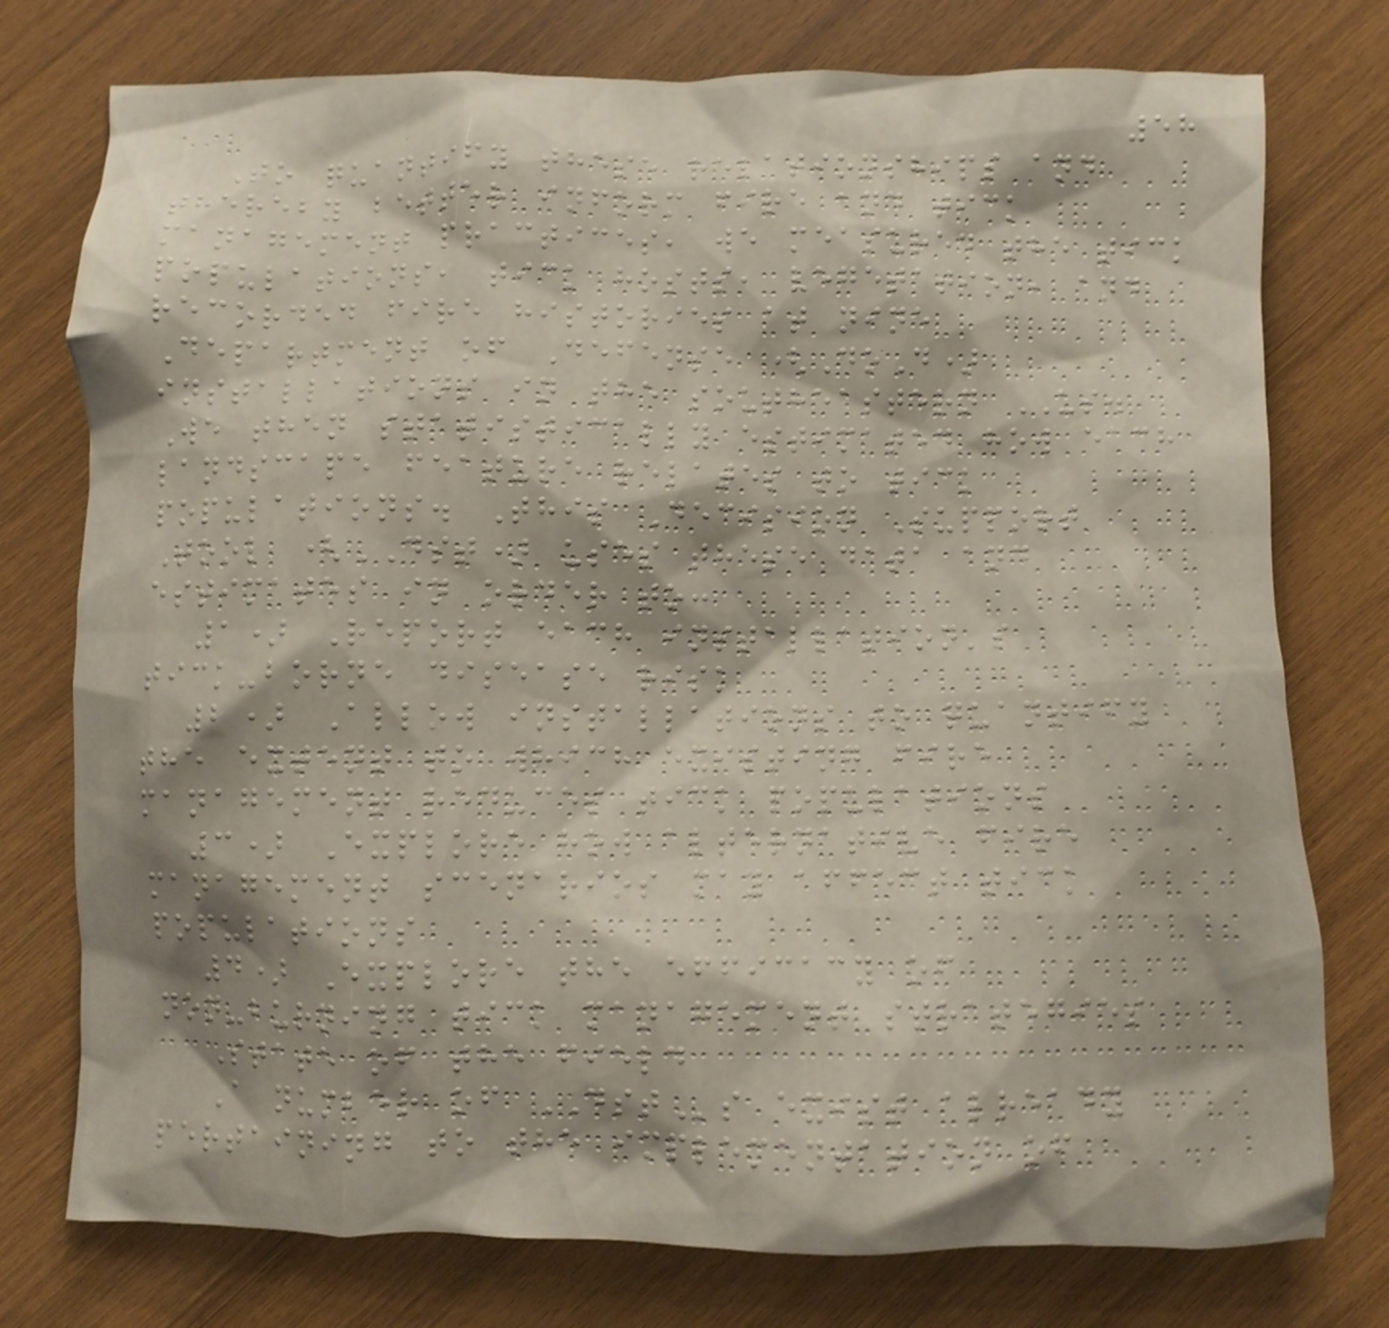58
To quantify these relationships and
thereby better inform fire and tick
management practices, we measured the tick
populations, tick hosts, vegetation, and
recorded fire histories at nine
Department of Defense (DoD)
installations in the southeastern US.
We then statistically estimated how each
landscape feature relates to tick
populations. This Decision Support
Tool (DST) uses these data and
estimates in order to:
1) Report each installation's
tick-borne disease risk
2) Allow installations to quantify
the extent to which existing fire
management reduces tick populations
3) Explore how alternative fire
management scenarios may affect tick
populations
4) Explore the efficacy of
non-burning tick management strategies
State of the field
A number of DSTs exist already
pertaining to the implementation of
